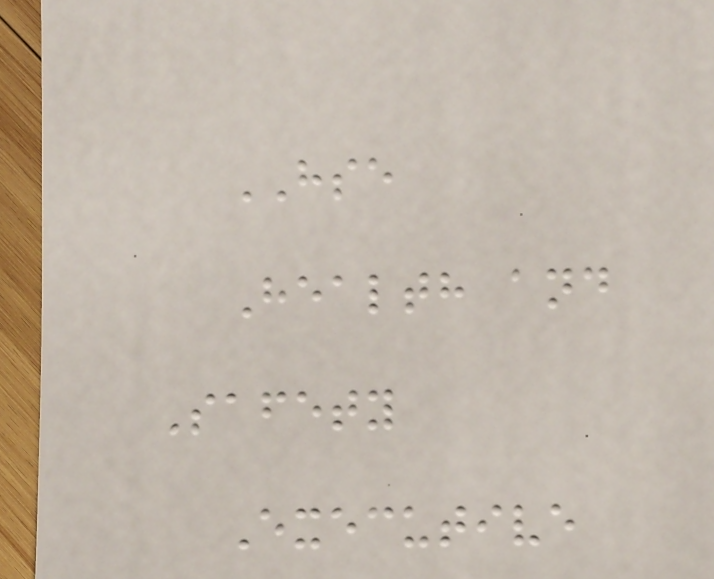HSE
Health and
Safety
Executive
